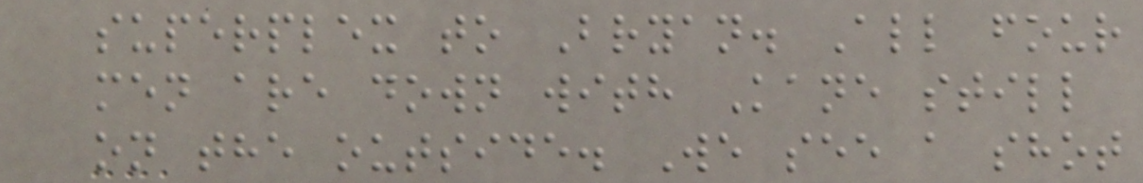superplex to Bryan. All four
men are down with Kane still
on the outside. We see a shot
